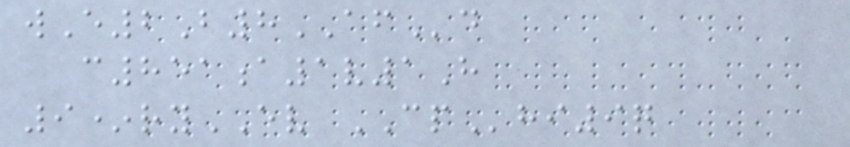wE2B8AFd
c851a1v1H
9*ryEV CPhi9q
